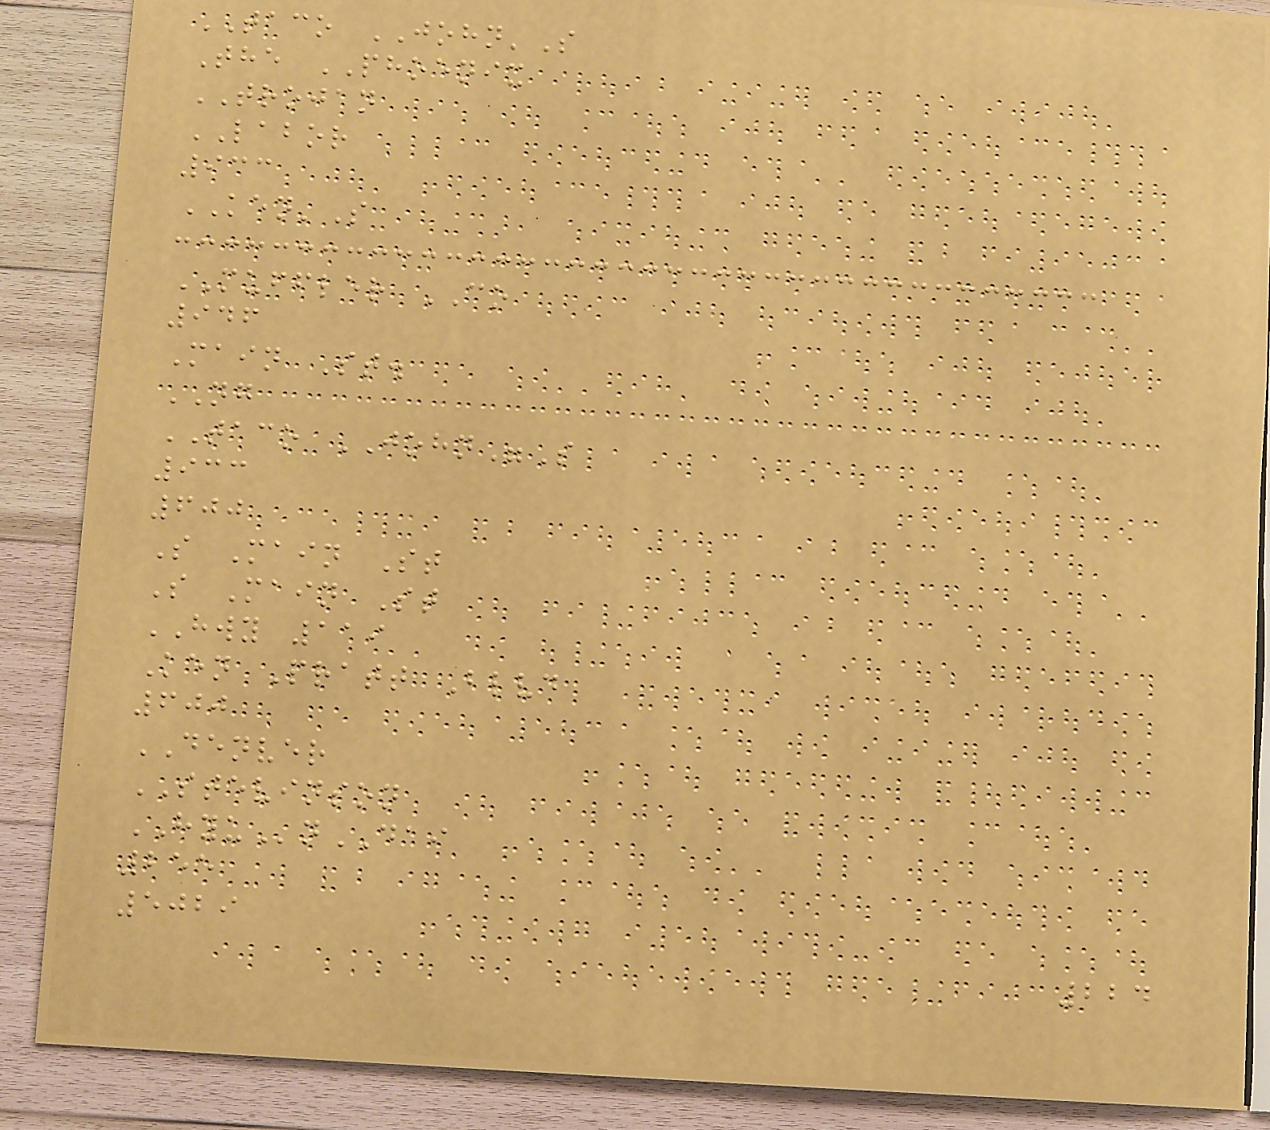TACO JOHN'S
The PHOENIX
TROJAN
LABOR
933
KEN'S
MUFFLER CO
946
Main St.
NG
TACO JOHN"S
933
600
S Main St
S Main St
HWY 119
Ken Pratt Blvd
600
DENVER
STEVINSON
HYUnDAI
255
5029
224
